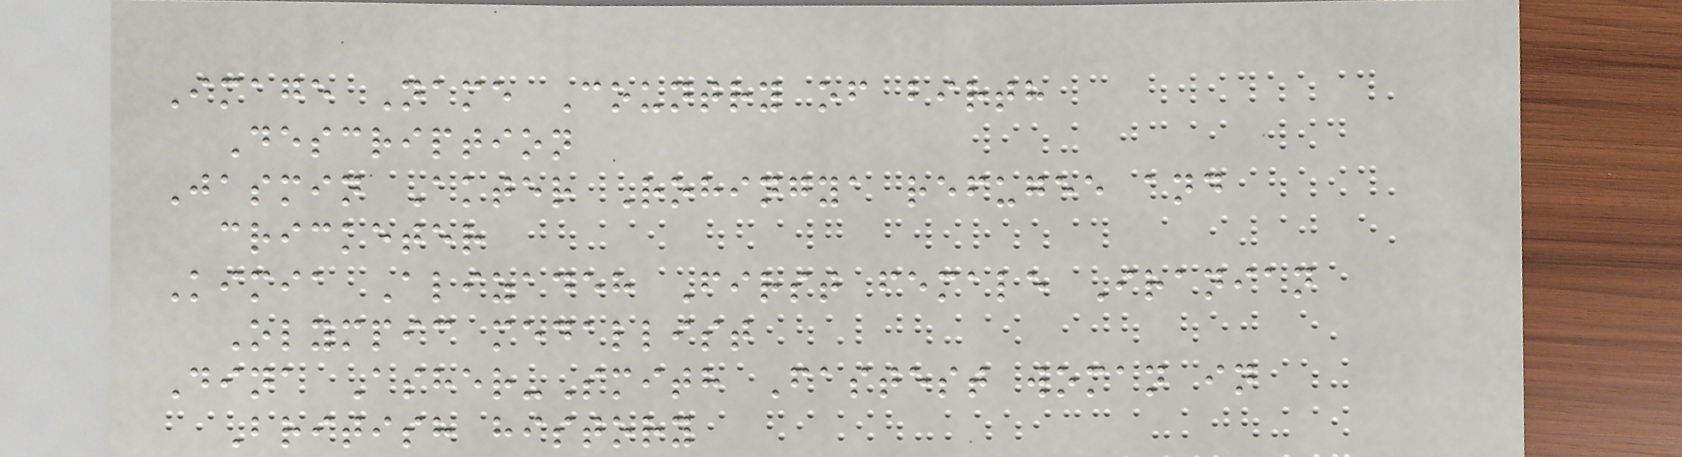Image Name Country of birth
Description
Jasmin Akter Rohingya refugee and
cricketer
Kimia Alizadeh First female Iranian
Olympic medallist
Dina Asher-Smith Fastest woman in
British history
